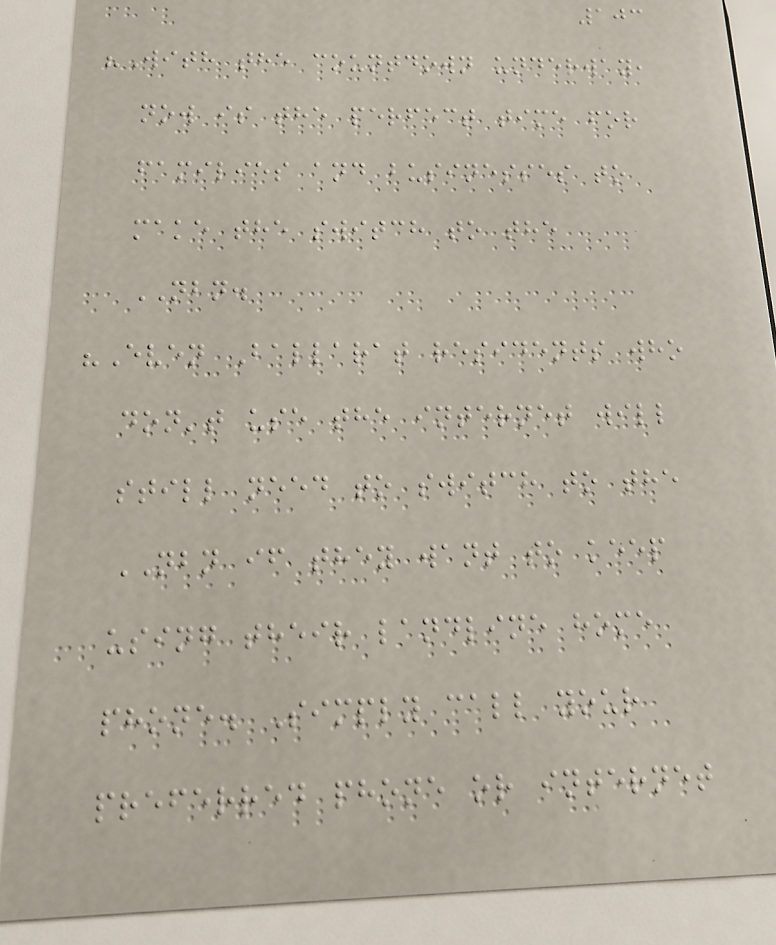103
"With the countdown underway,
now is the perfect time for
families and businesses to
make the switch to the
NBN.
"Even Ballarat residents who
don't use the internet will
still need to switch to the
NBN if they want to keep
using their landline home
phone. Simply call your
preferred phone or internet
